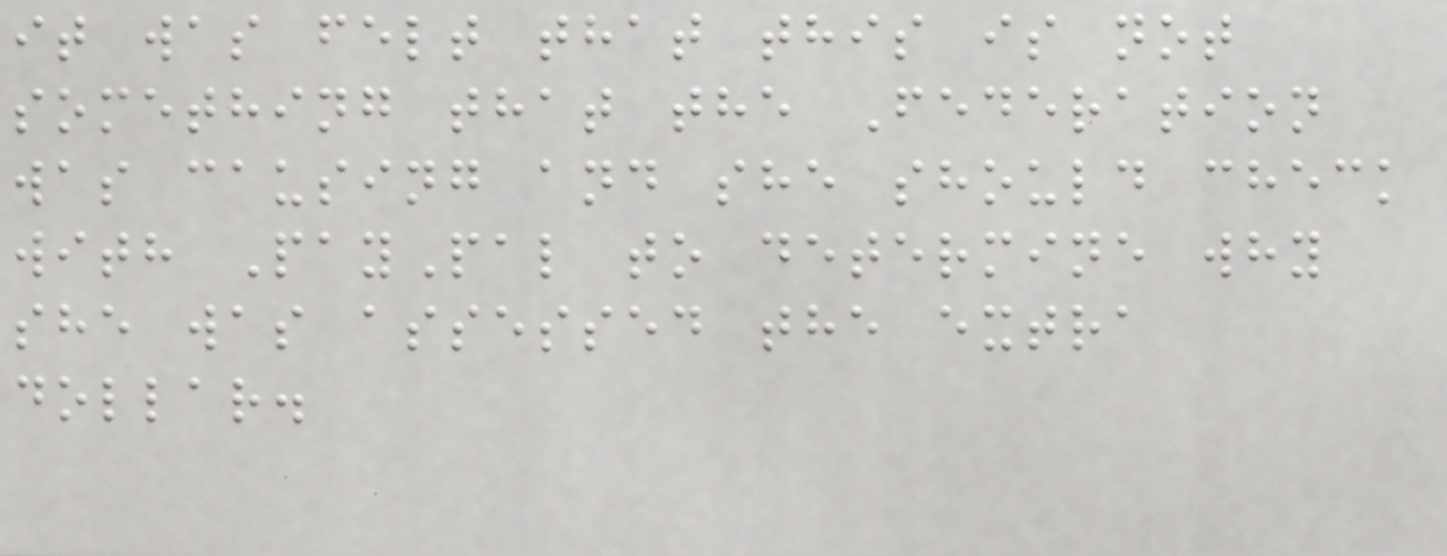it was felt that this is not
something that the Federation
was causing and she should check
with PayPal to determine why
she was assessed the extra
dollar.
